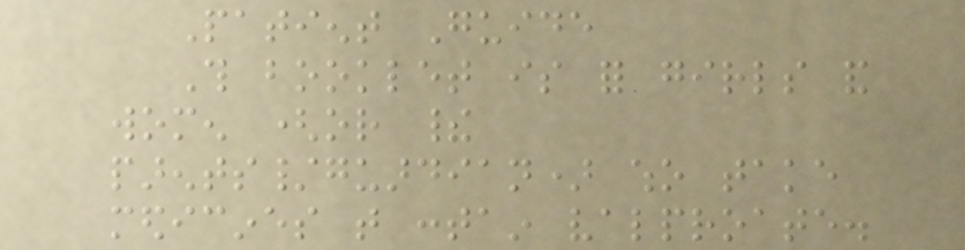Patient Guide
This booklet is for girls and
women (or their
parents/guardian) who take
medicines that contain valproate.
